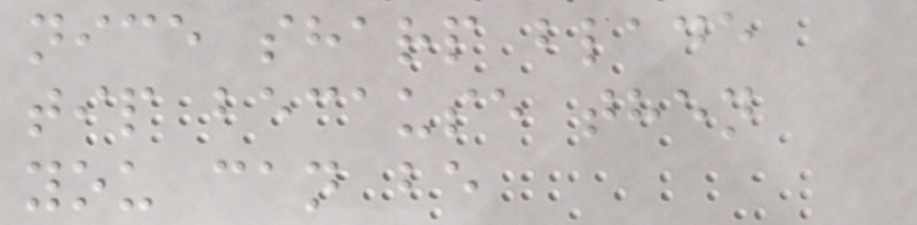nice sharp blade
tip because then
you can be
